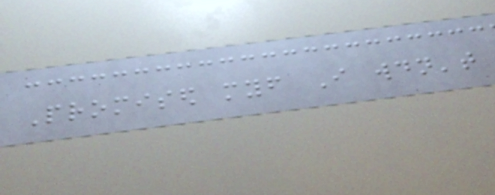Promised myself I wouldn't
